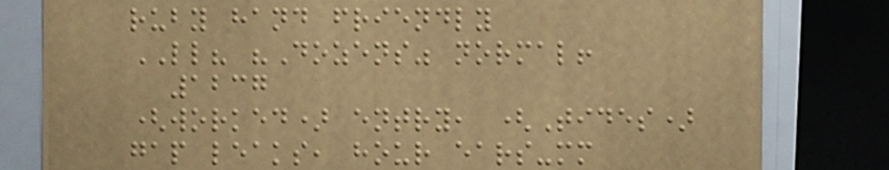ruby hand friendly
LL? "Dozens" normal!
1237
(worked) entry, (Tides)
gap leaks, hour ears-mm
